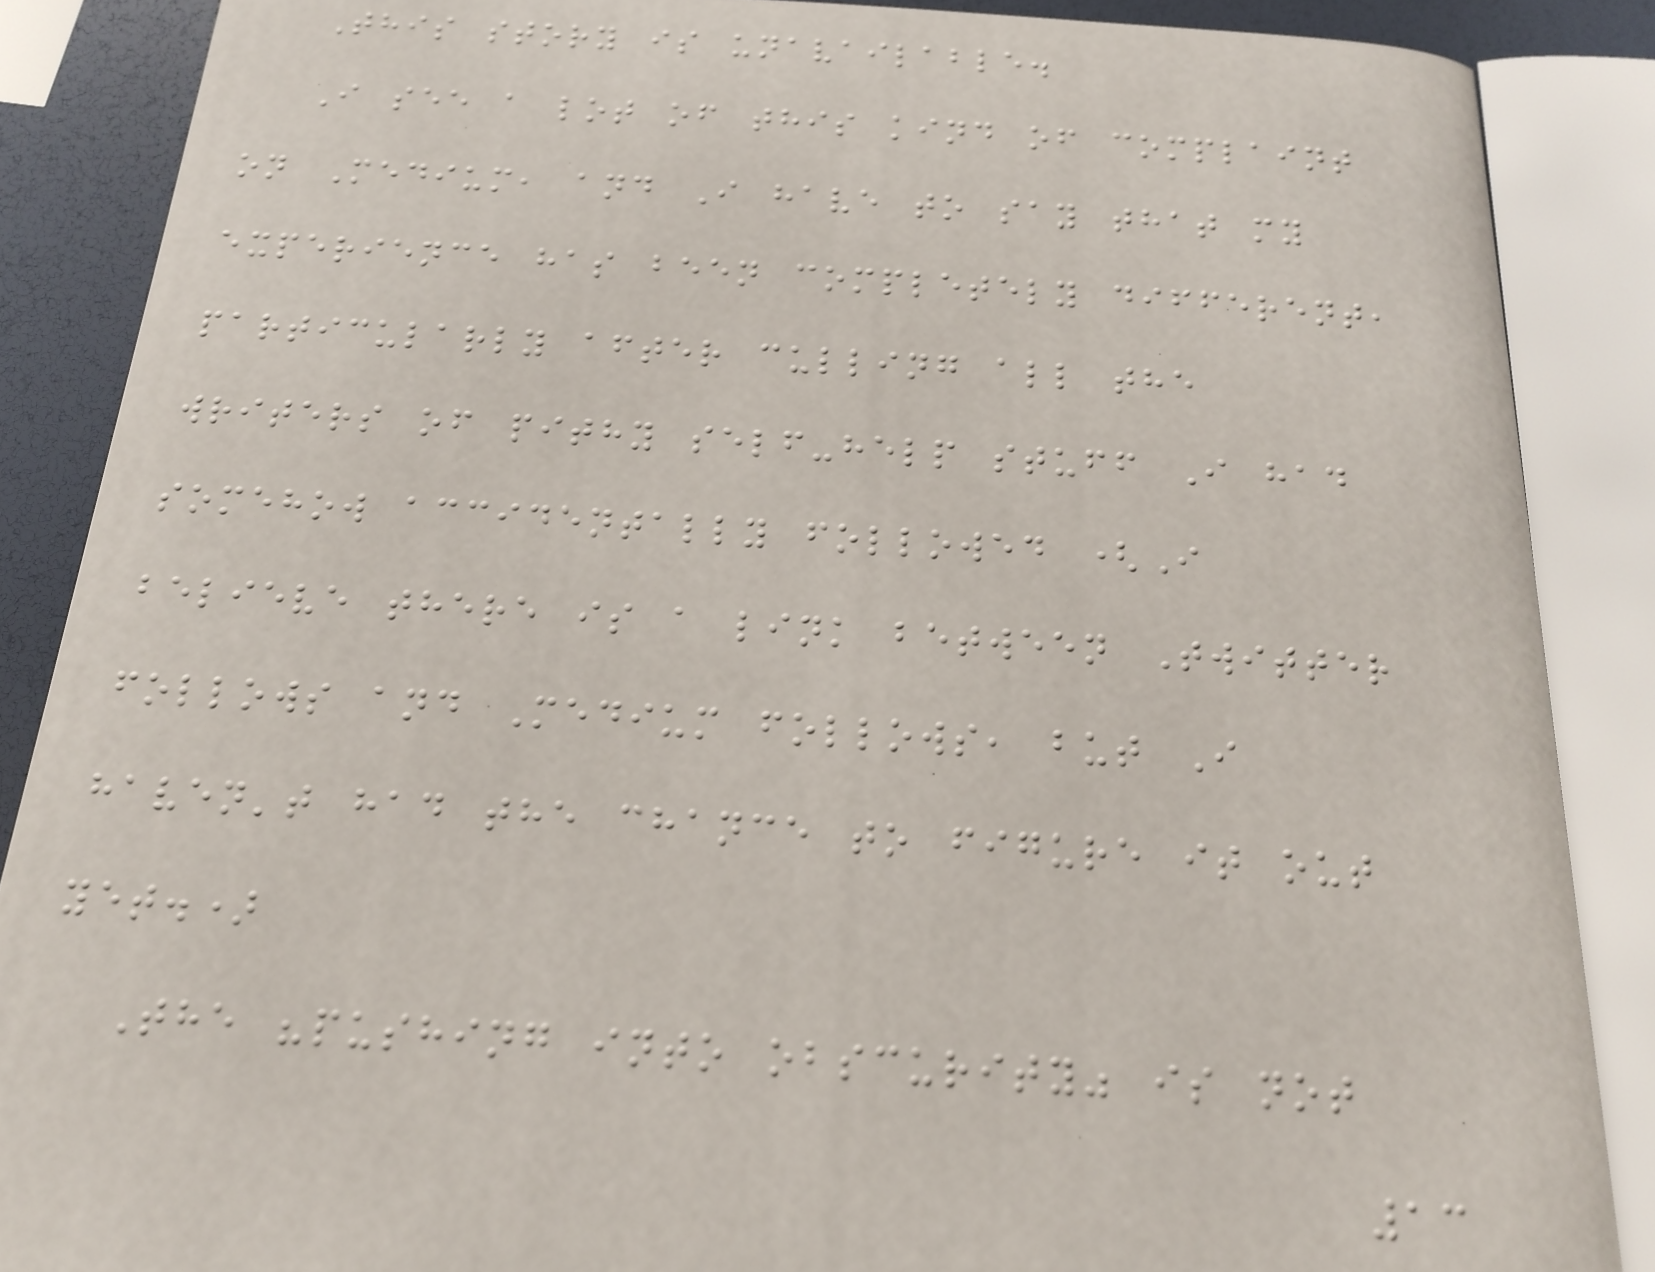This story is unavailable.
I see a lot of this kind of complaint
on Medium, and I have to say that my
experience has been completely different,
particularly after culling all the
writers of pithy self-help stuff I had
somehow accidentally followed (I
believe there is a link between Twitter
follows and Medium follows, but I
haven't had the chance to figure it out
yet.)
The "pushing into obscurity" is not
13
